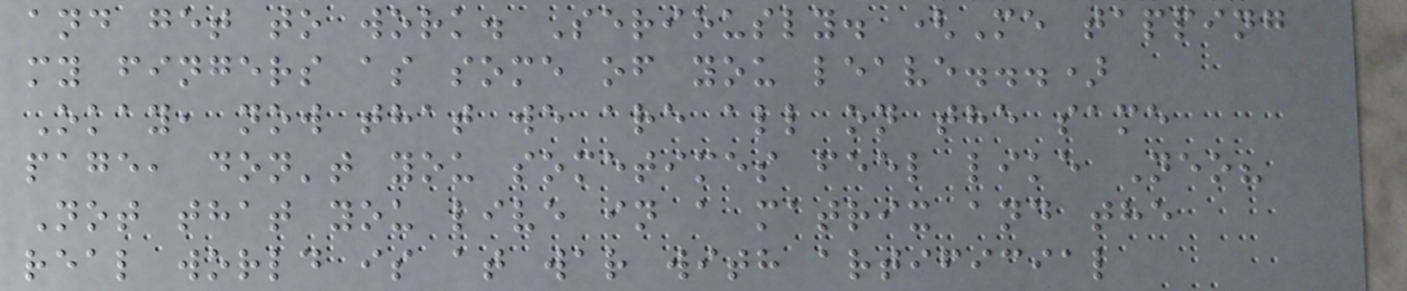and get to work. Seriously. (Me tapping
my fingers as some of you leave...)
Okay, now that we are all on the same
page, don't you sometimes feel like Neo?
Not that you live in a matrix and the
real world is at war with artificial
